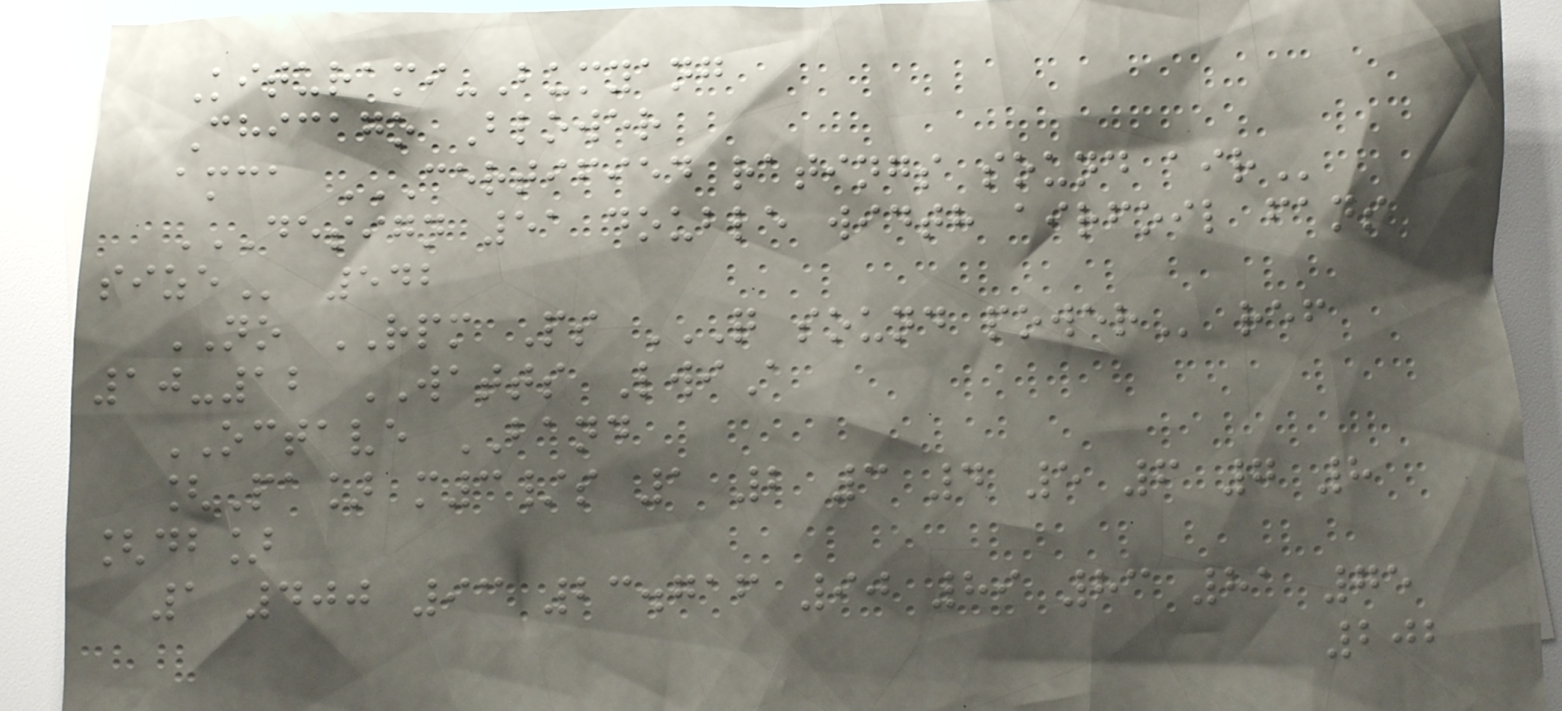Kiturami-Bumyang
Chicago Blower
amca CERTIFIED RATINGS SOUND AIR
DESIGN 51 DOUBLE WIDTH AIRFOIL FANS
SIZE 542
NO RPM Ps Q SOUND POWER ref
10-12 WATTS LwiA
OCTAVE BAND
[Pa] m3/s 1 2 3 4 5 6 7 8
[db]
1 400 93 23.716 90 89 83 81 75
202
